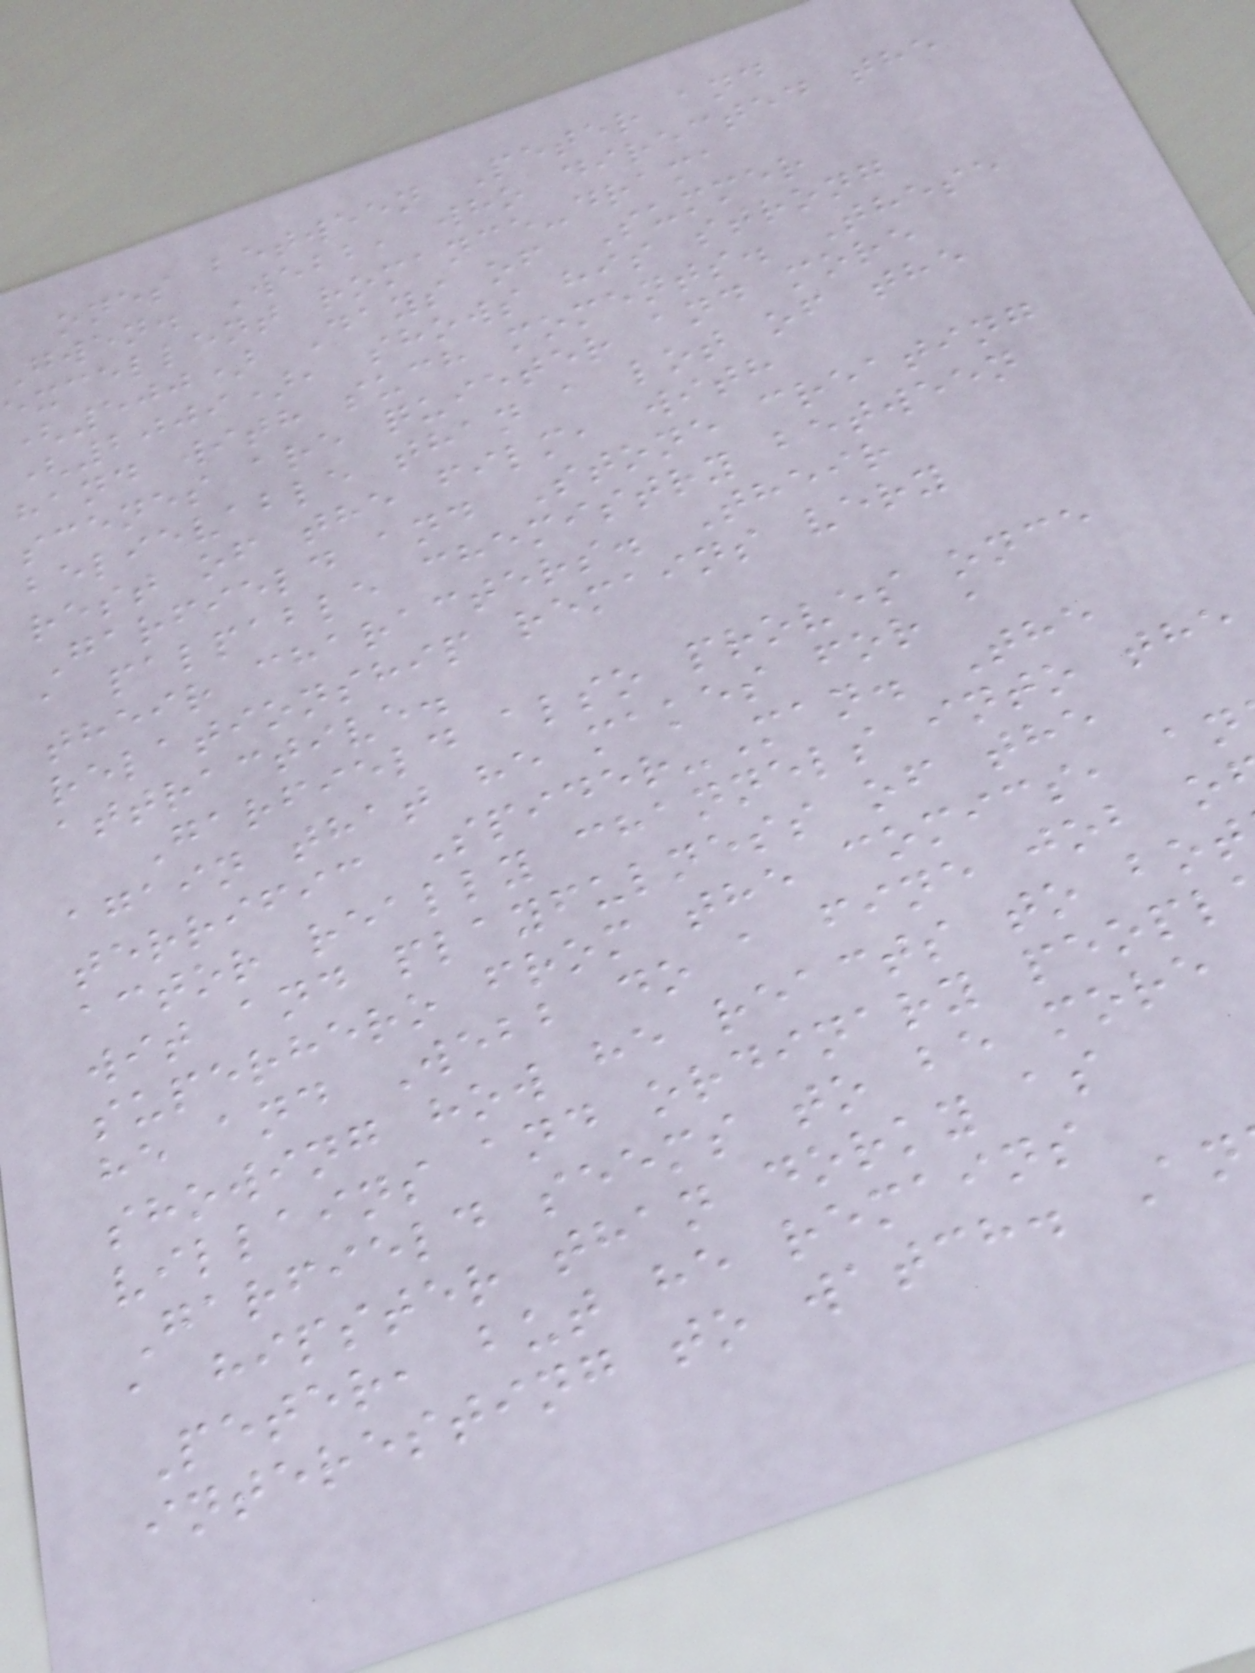ones between Peter and
gwen. Webb, who directed the
excellent romance-drama
(500) Days of Summer
(2009), shows his strong
hand with such moments. These
scenes are quieter and more
believable than a lot of the
rest of the film, with
Garfield and Stone creating
a palpable chemistry between
their characters. Their
relationship remains very
attractive.
Garfield also proves once
again that he makes for a
terrific Spider-Man. The
actor really channels into the
wit and playfulness of the
superhero from the comics, an
he and Webb do a fine job o
showing how he reacts to bot
villains and ordinary peopl
Garfield seems to be more
a hipster than dorky as
Peter, but he remains
interesting to watch. An
